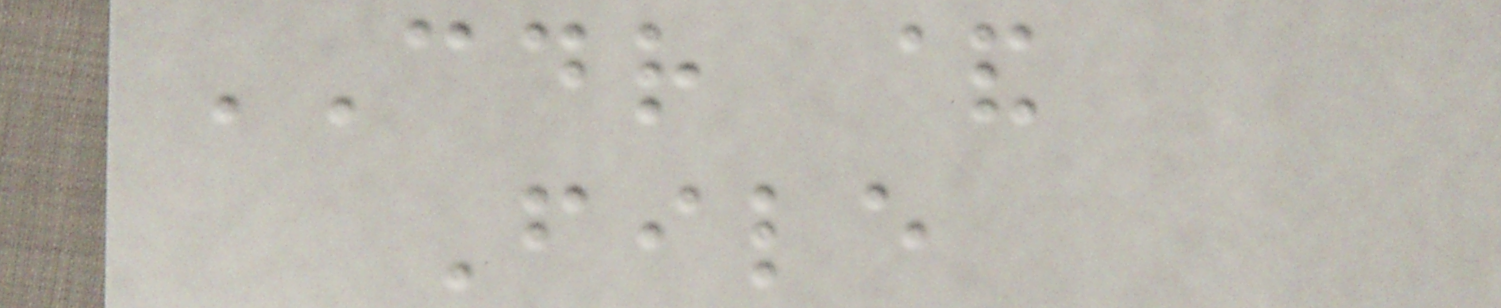CDR &
File
